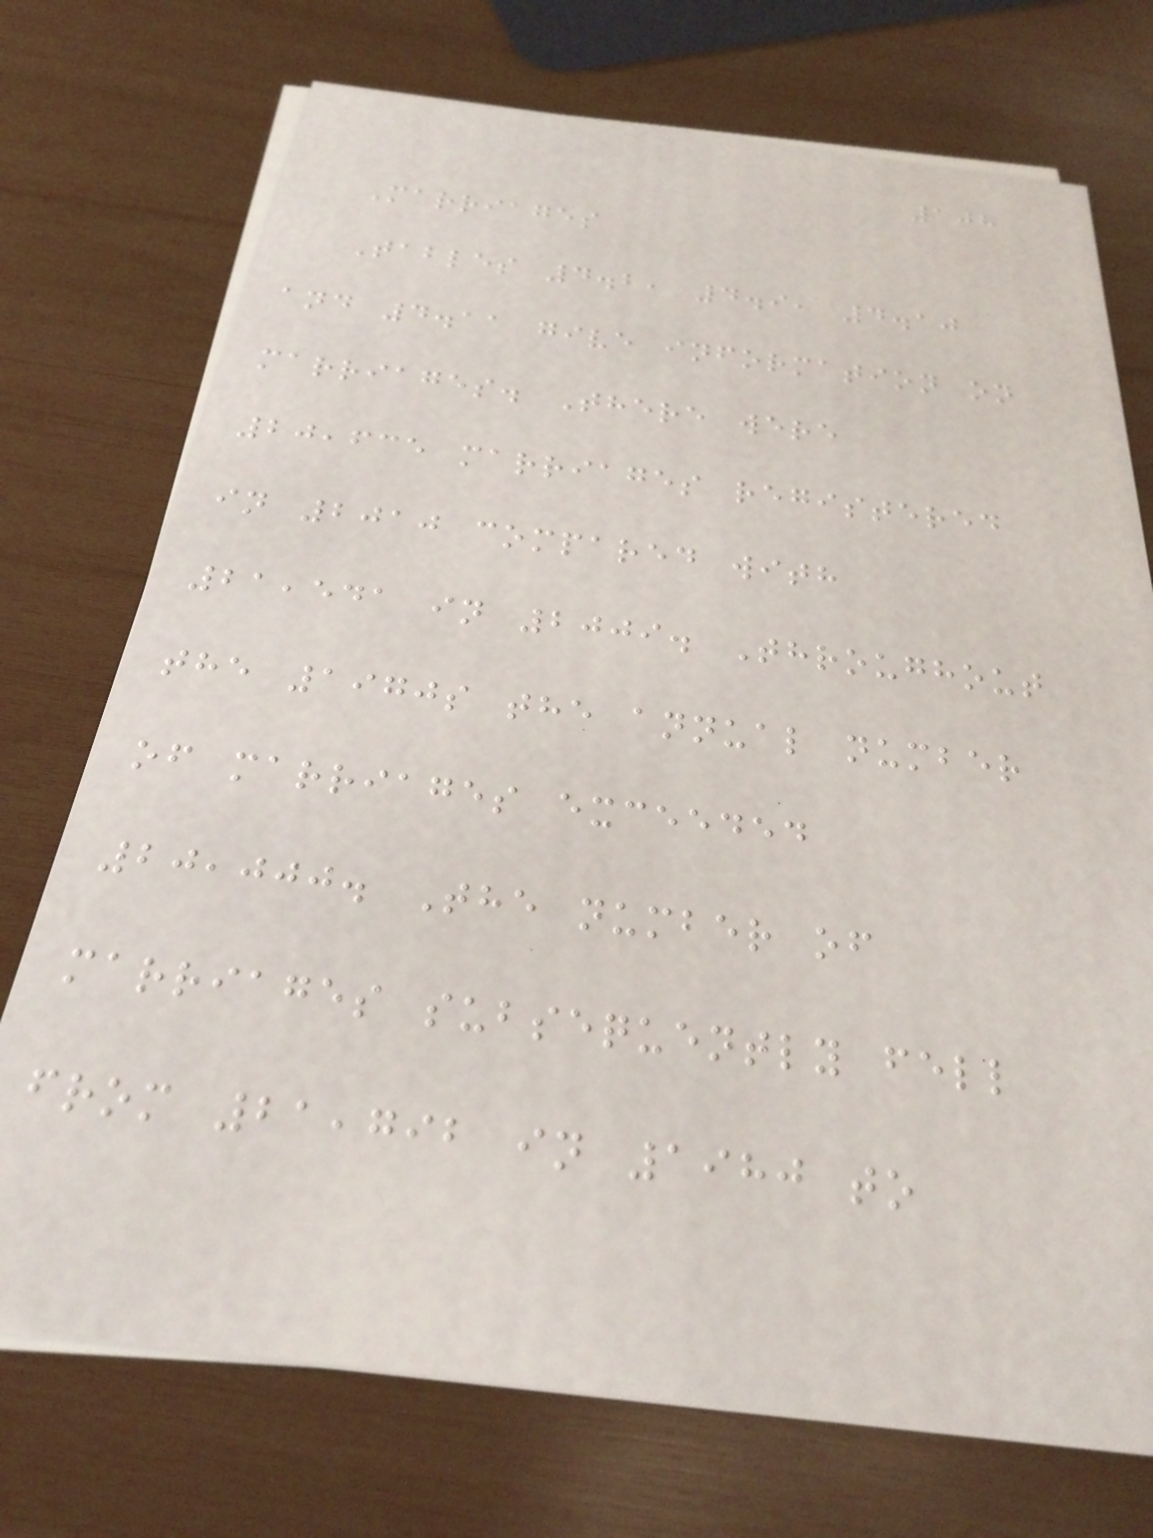108
Marriages
Tables 4.2, 4.9, 4.10
and 4.11 give information on
marriages. There were
20,635 marriages registered
in 2010 compared with
21,541 in 2009. Throughout
the 1970s the annual number
of marriages exceeded
20,000. The number of
marriages subsequently fell
from 21,792 in 1980 to
